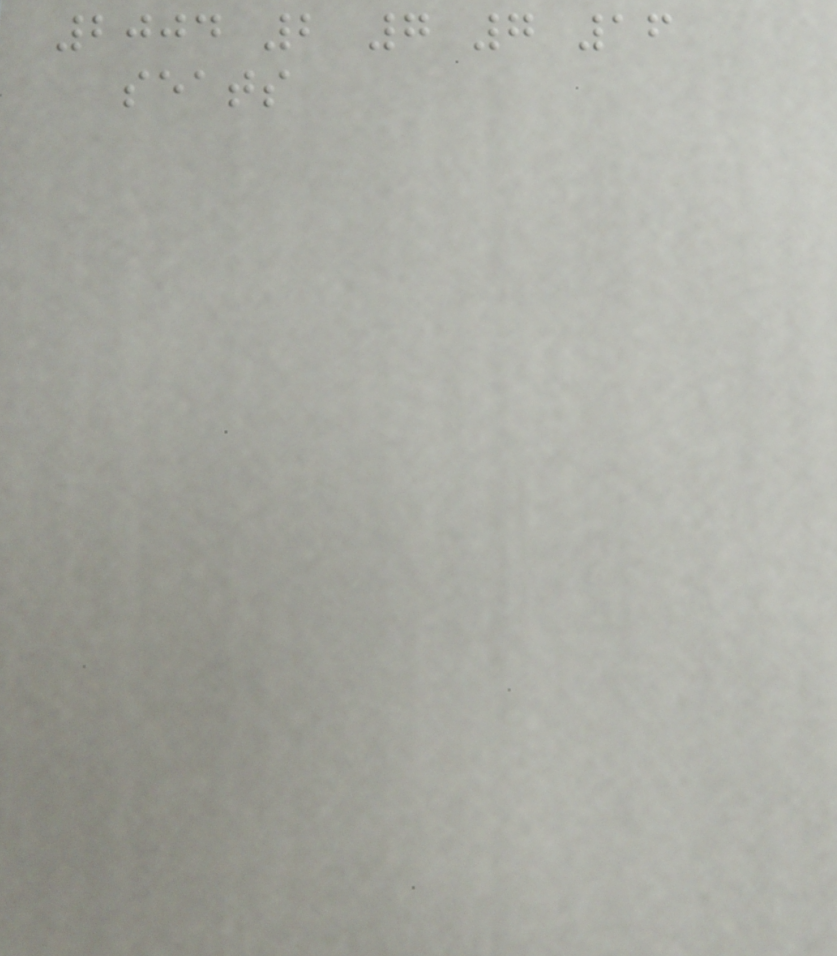2004 2 7 7 16
seats
